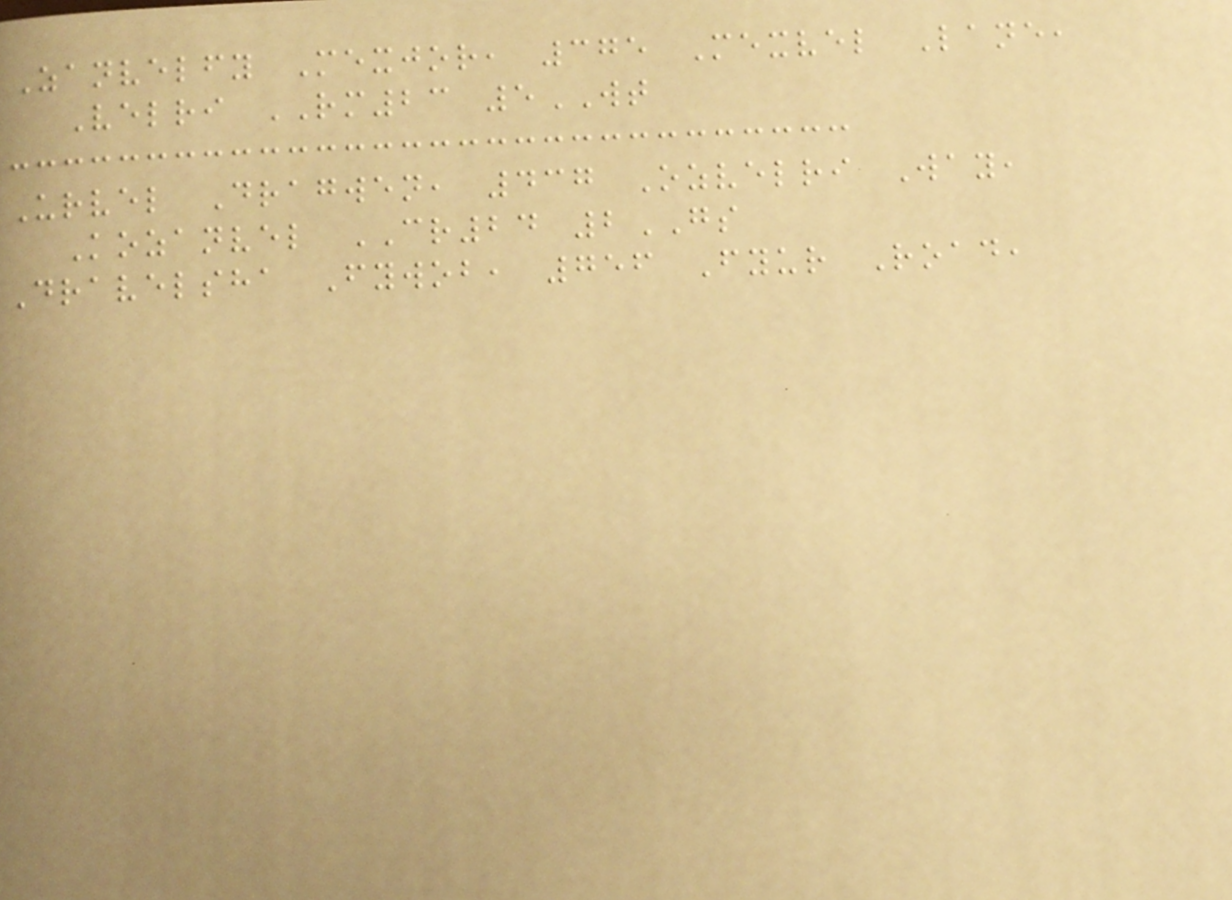Zanvelfy Mexjor, 375 Mexvel Lane,
Velri RM23 5WT
Urvel Dragwen, 437 Ozvelri Way,
Kozanvel CR24 2GS
Dravelsha Fywob, 756 Fyur Road,
